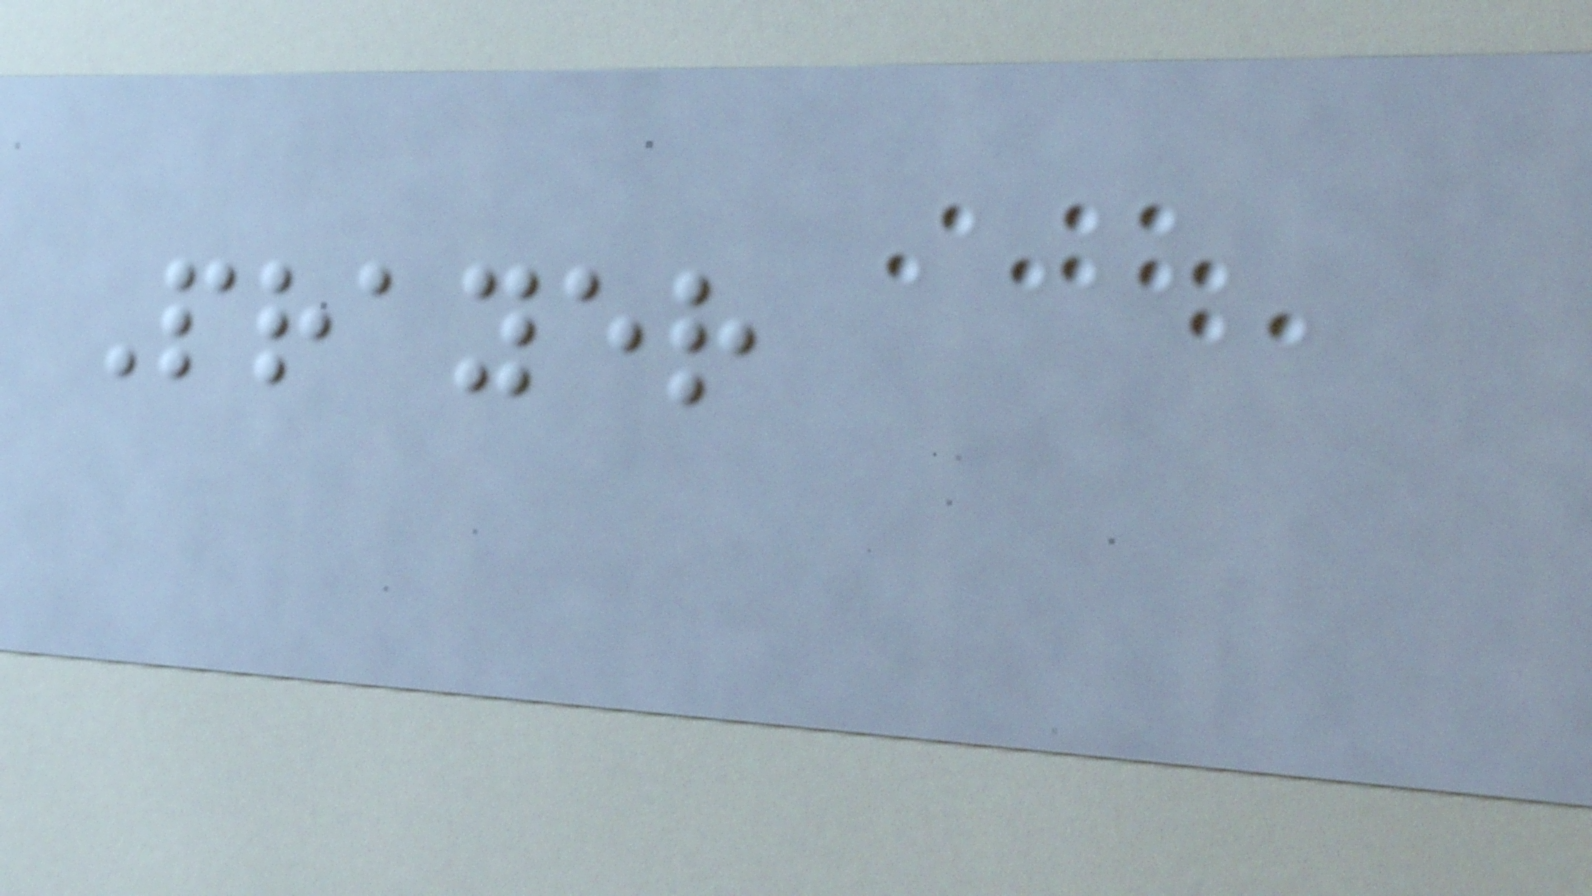Prayer
